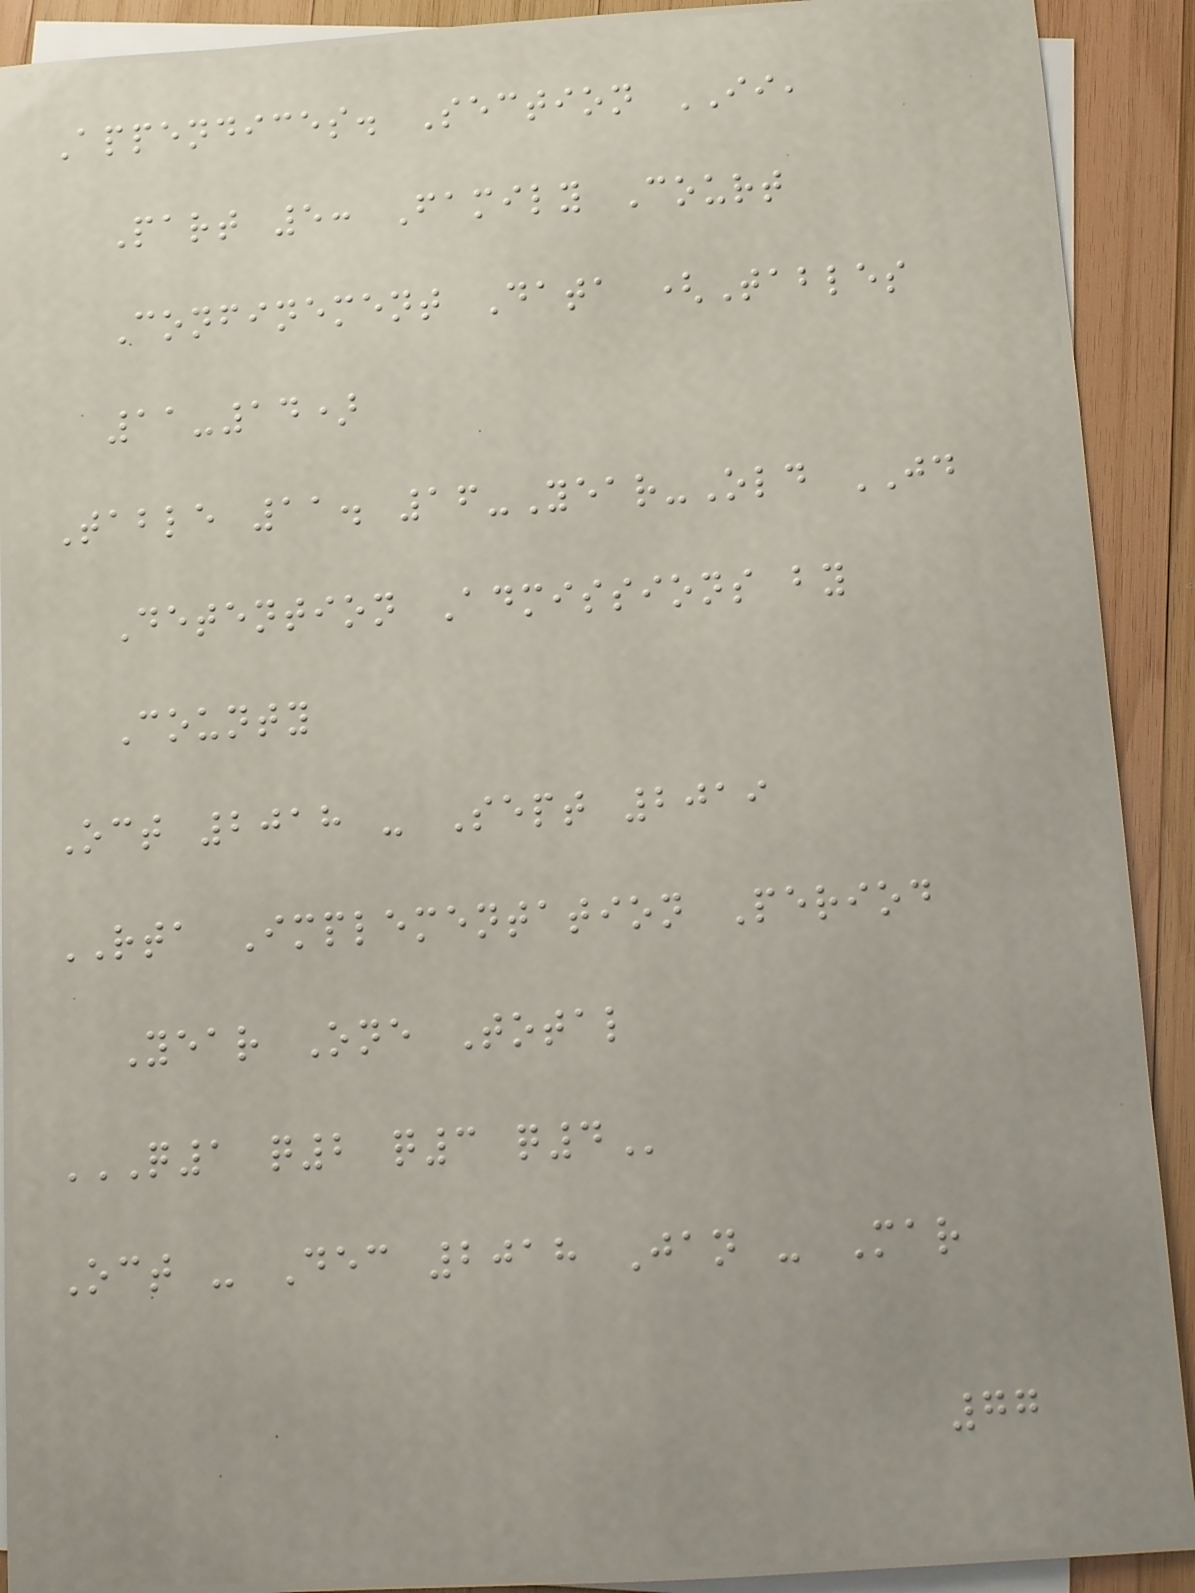Appendices. Section II,
Part 5: Family Court
Confinement Data (Tables
11-14)
Table 11. 16-Year-Old JD
Detention Admissions by
County
Oct 2018 - Sept 2019
RTA Implementation Period
Year One Total
Q1 Q2 Q3 Q4
Oct - Dec 2018 Jan - Mar
77
